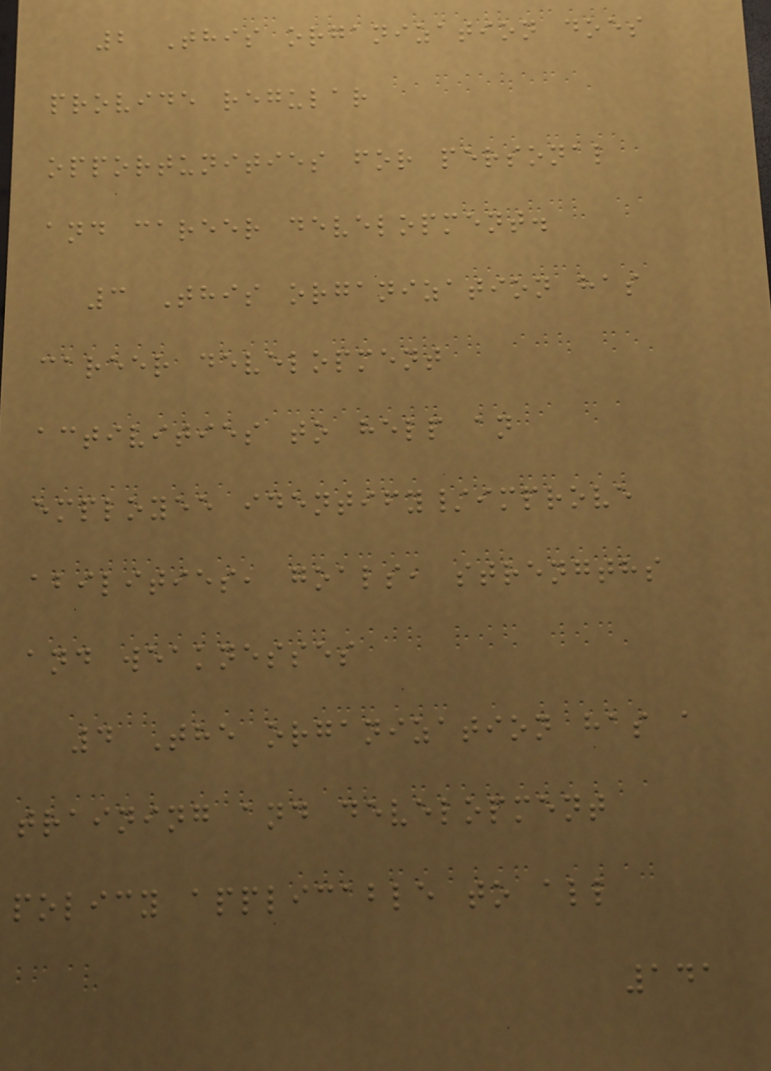2 This organization does
provide regular
opportunities for personal
and career development.
3 This organization has
career development
activities to help an
employee identify/improve
abilities, goals, strengths
and weaknesses
4 The organization has a
training and development
policy applicable to all
141
